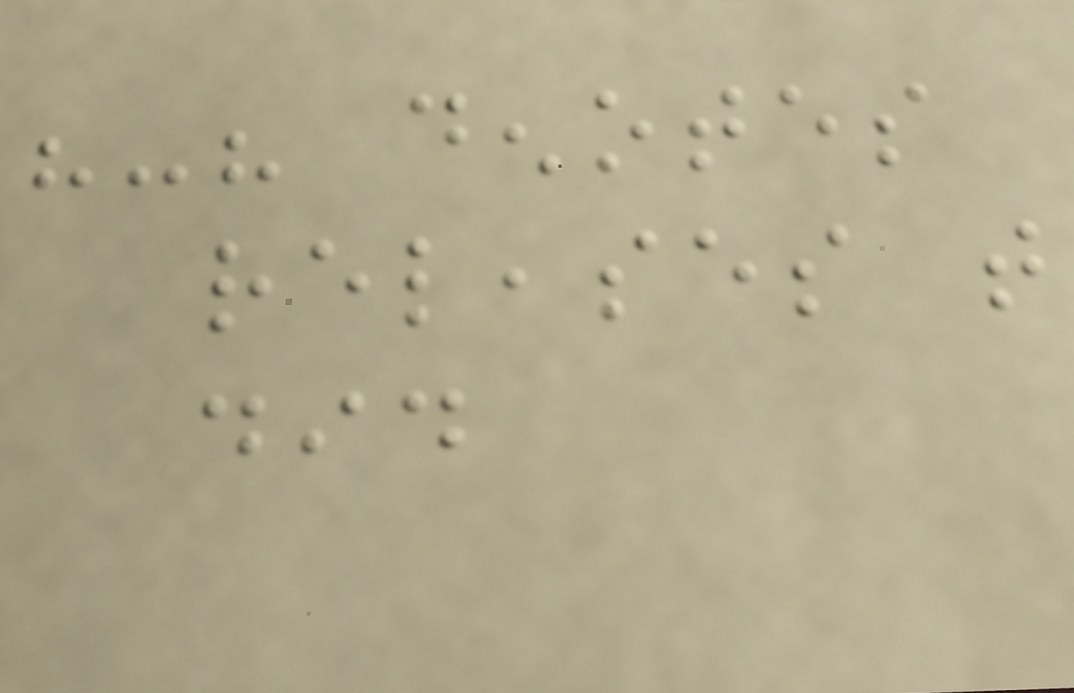"-" denotes
releases that
did
